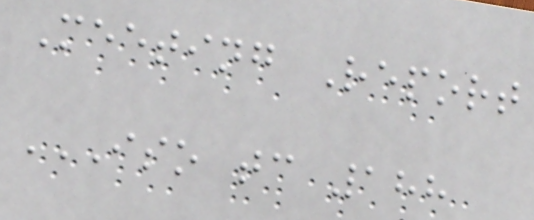Meeting Report
ISO TC 188
